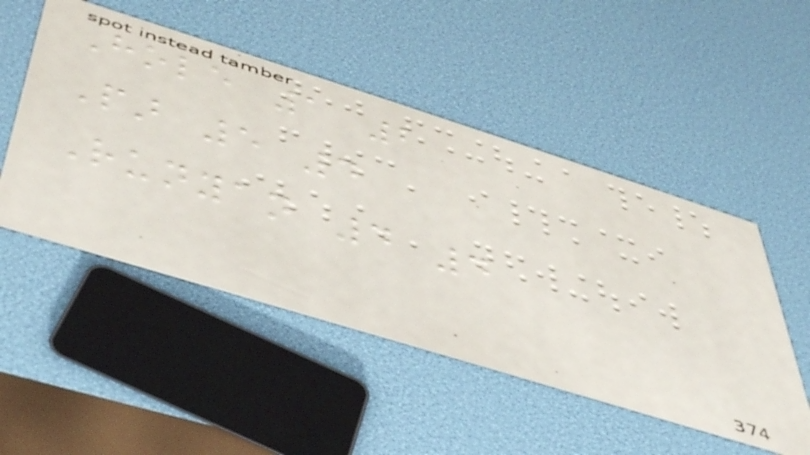Hole 1 2
Par 5 4
Runyan 4 4
